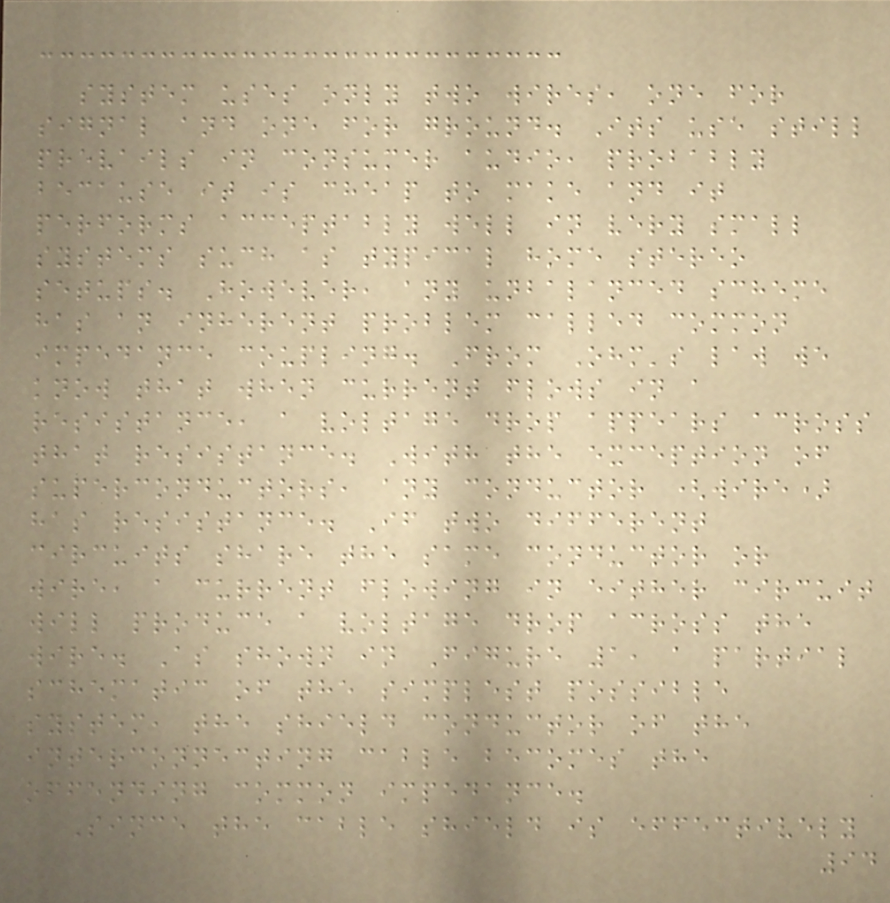system uses only two wires, one for
signal and one for ground. Its use still
prevails in consumer audio, probably
because it is cheap to make and it
performs acceptably well in very small
systems such as typical home stereo
setups. However, any unbalanced scheme
has an inherent problem called common
impedance coupling. From Ohm's law we
know that when current flows in a
resistance, a voltage drop appears across
that resistance. With the exception of
superconductors, any conductor (wire)
has resistance. If two different
circuits share the same conductor or
wire, a current flowing in either circuit
will produce a voltage drop across the
wire. As shown in Figure 1, a partial
schematic of the simplest possible
system, the shield conductor of the
interconnecting cable becomes the
offending common impedance.
Since the cable shield is effectively
94
